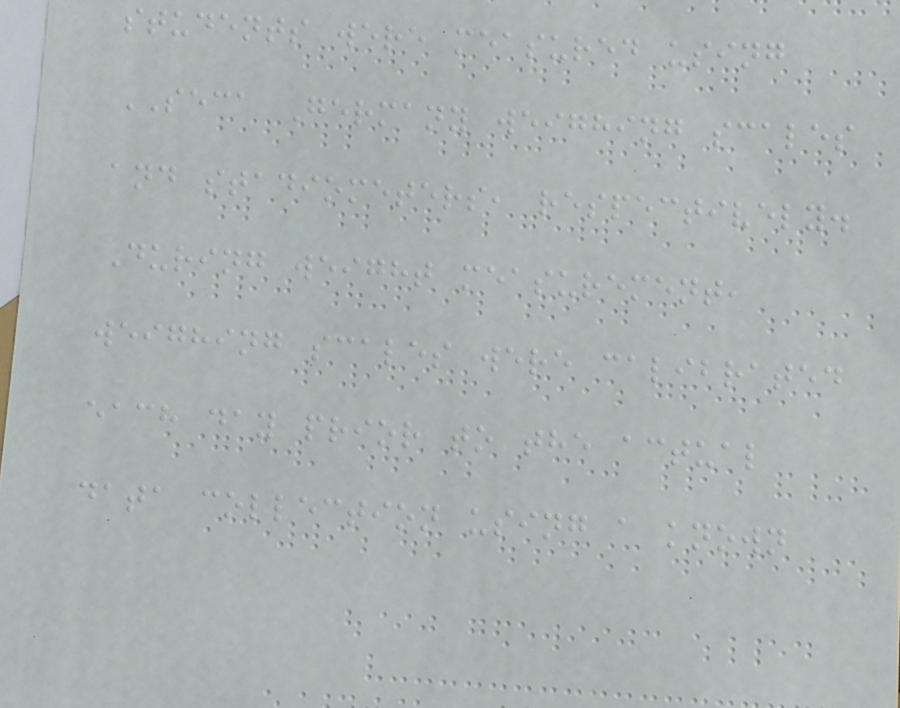students were measured using
SECA Germany weighing scales
and stadiometers, respectively.
During weight measurement,
weighing scales were calibrated
each day prior to the actual
data collection using a known
